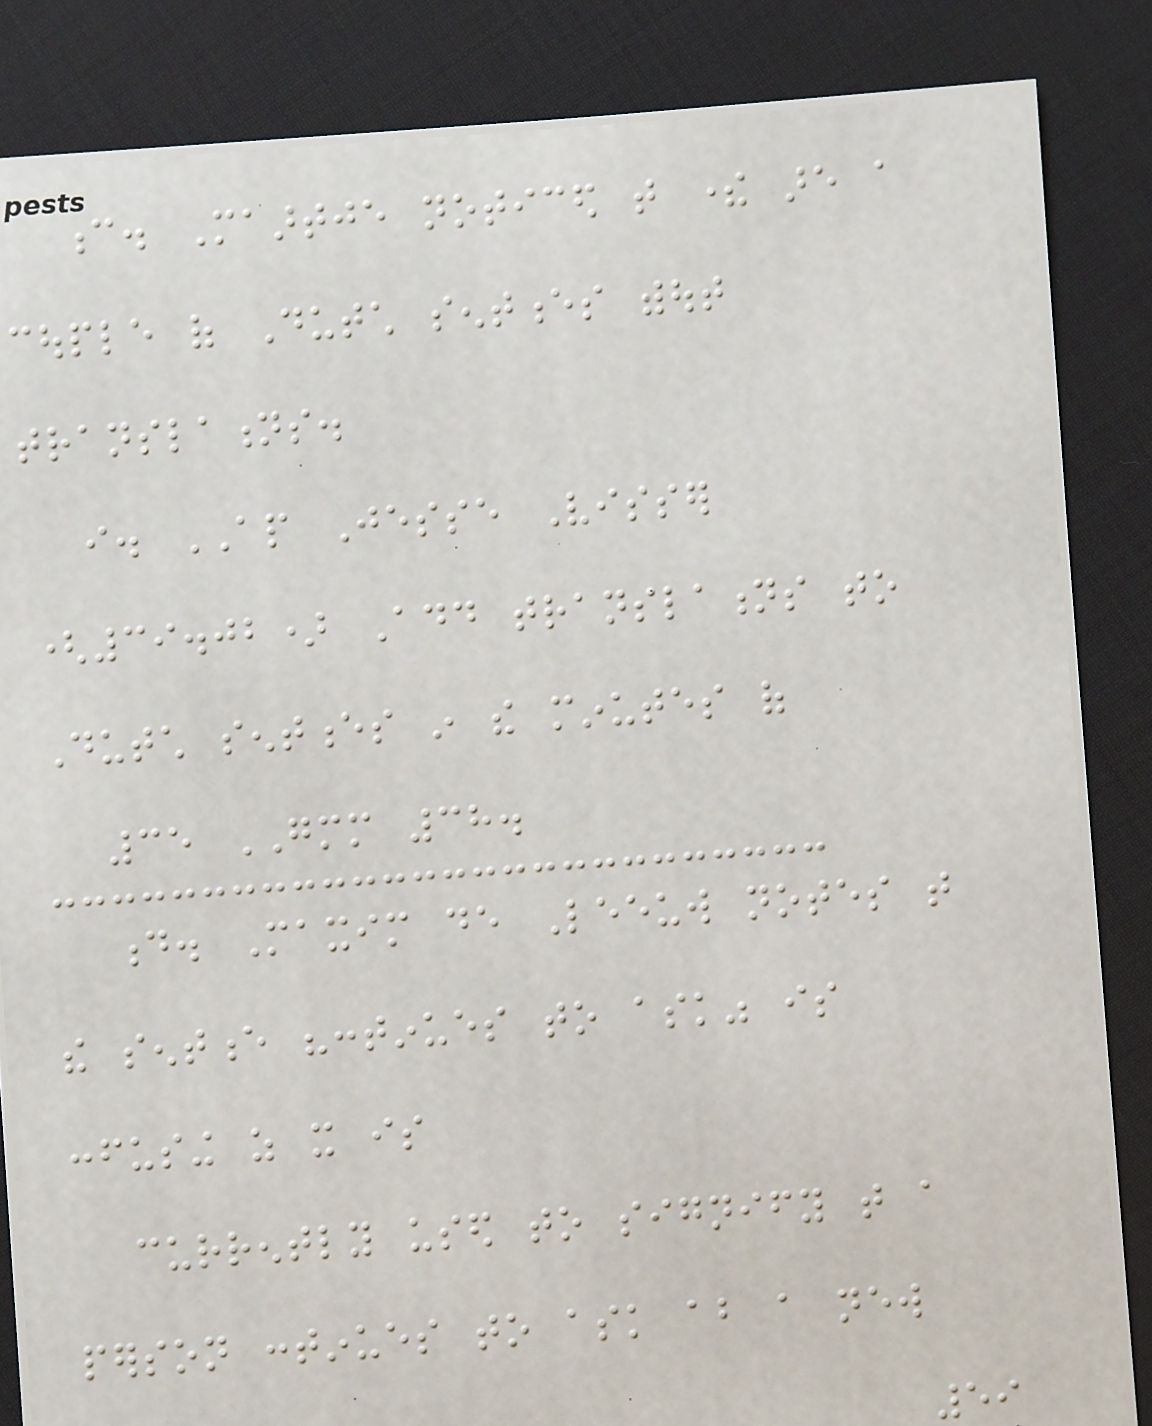c. Maartje noticed that there are a
couple of Dutch sentences without
translations.
i. AP Jesse Visser
(39.02) Add translations to
Dutch sentences in the minutes of
35 GMM 38.
d. Maxim de Leeuw notes that
the sentence "continues to ask" is
confusing as it is
currently used to signify that a
person continues to ask about a new
59
